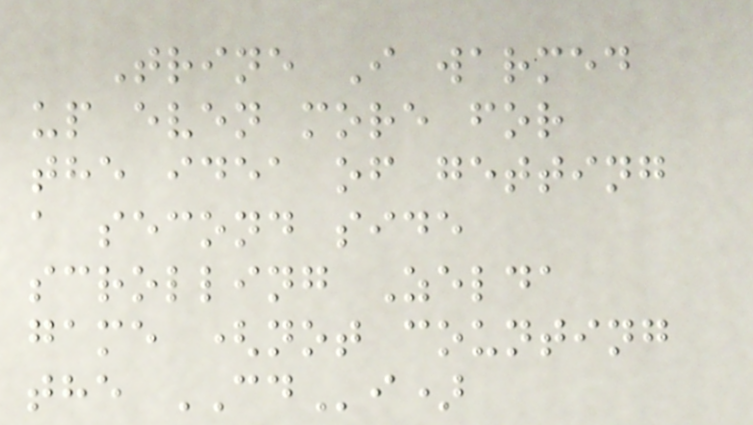Trine I warmed
up even more for
the idea of getting
a second side
scrolling Zelda
game (not counting
the CDi)
